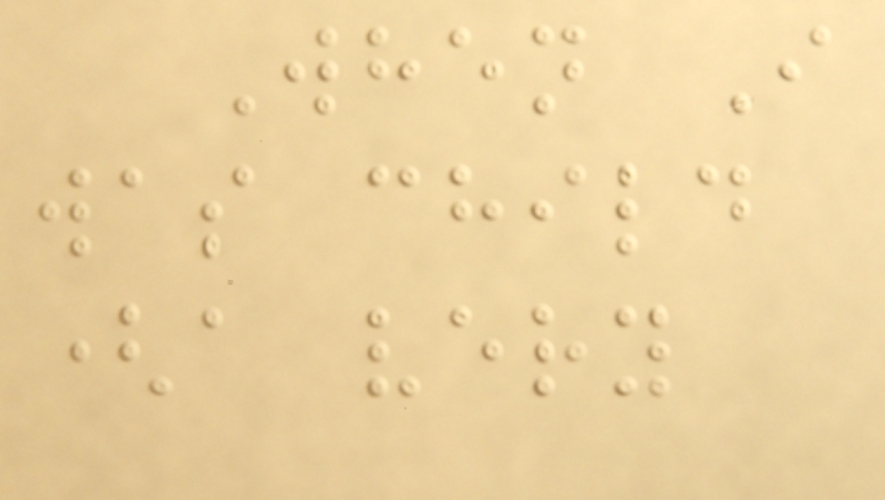When I
was child
(a very
